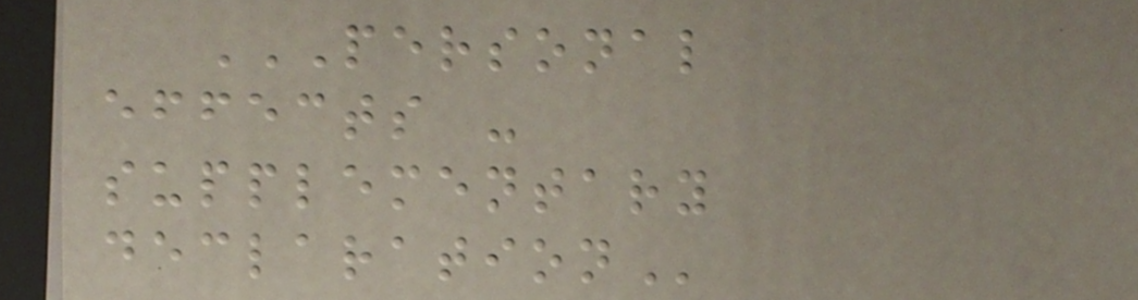PERSONAL
EFFECTS -
SUPPLEMENTARY
DECLARATION
